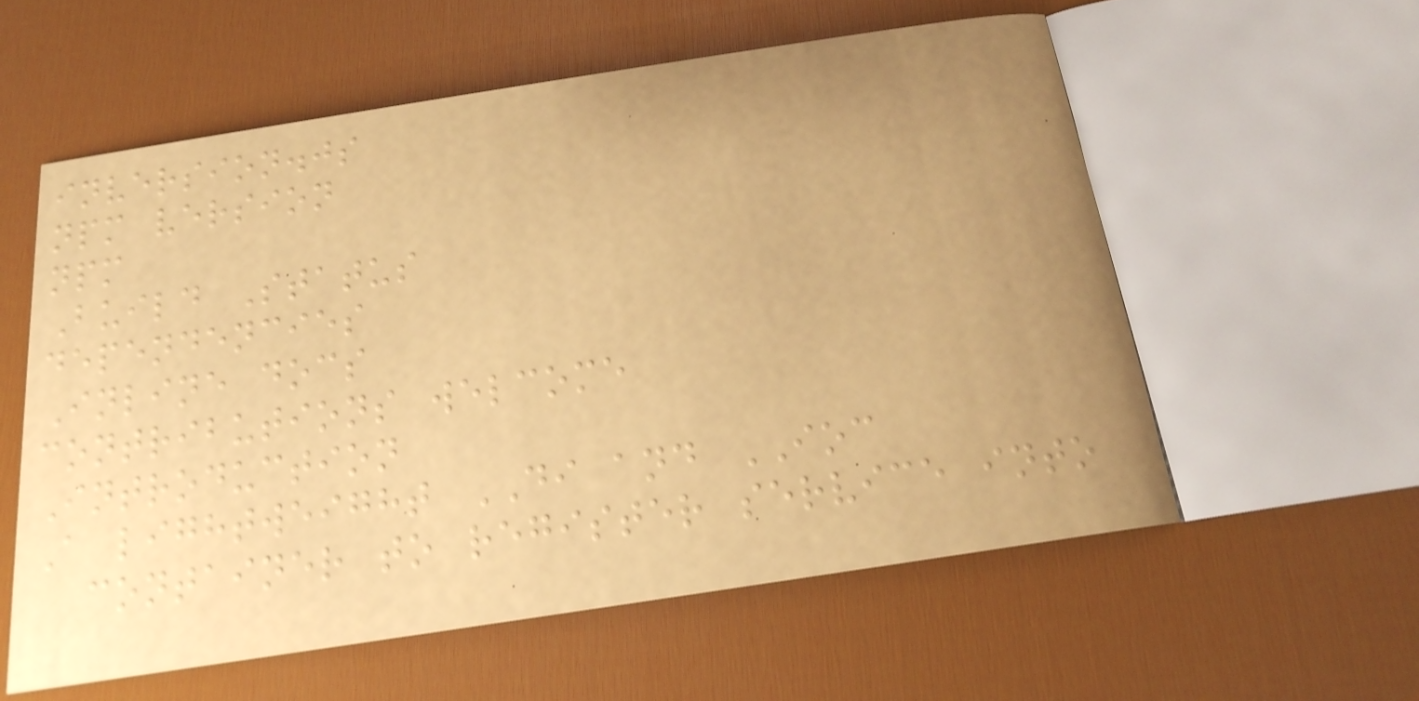inversion.js
npm version
npm
Build Status
dependencies
Inline docs
contributions welcome
Introduction
A lightweight DI and IOC
container to register service into
